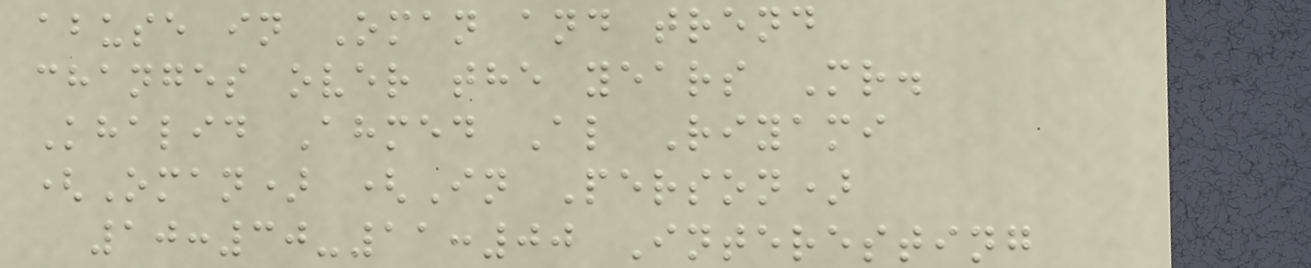abuse in Oman and trend
changes over the years Mr.
Khalid Ahmed Al Riyami
(Oman) (In Person)
10:30-11:00 Interesting
